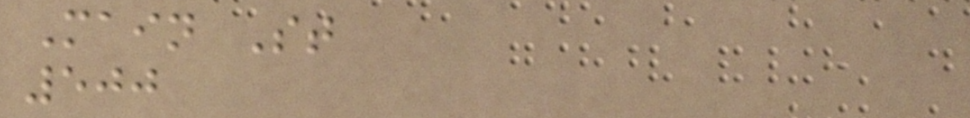Main St
500
